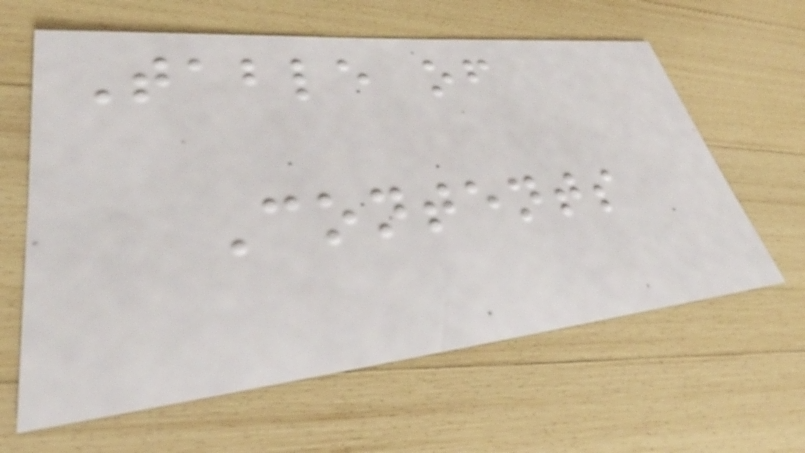Table of
Contents
